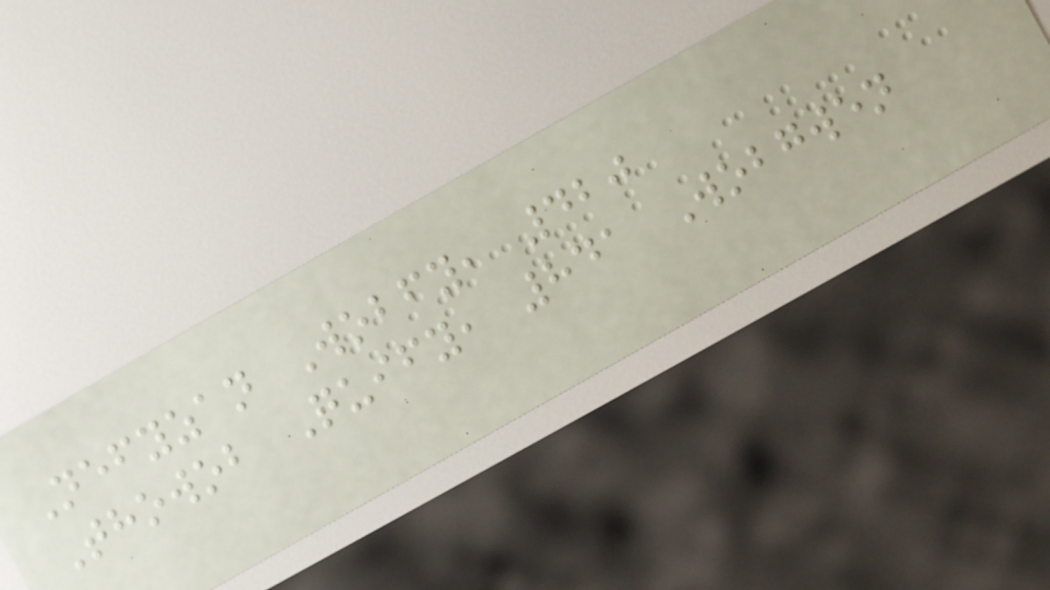Nefyzan Wobfy, 420
Thowob Quify, 841 Wobgwen
